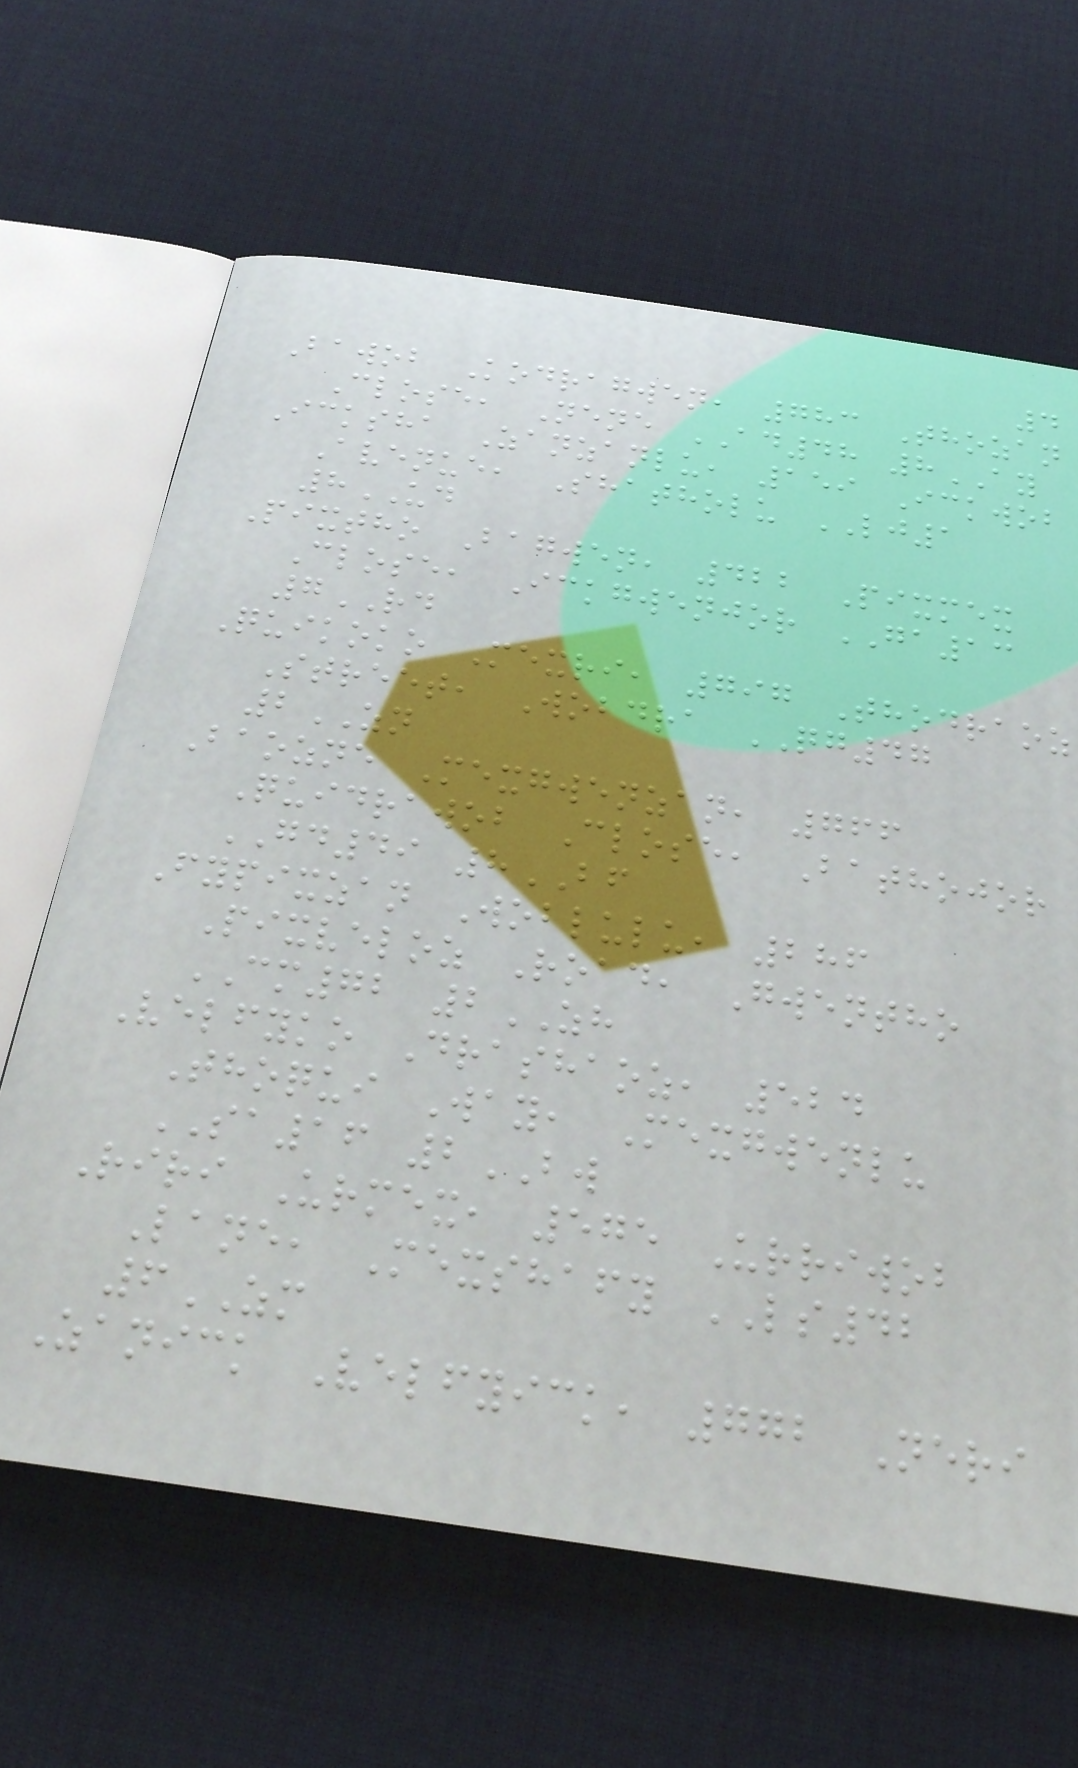4
Bawob Kodragwen, 783 Thozan
Close, Nene AD48 8AY
Icksha Zanzanlu, 159 Ickwob
Avenue, Shatholu LJ1
8UD
Pixtho Bagwen, 422 Pixmex
Close, Ickgwenjor GA13
7RD
Quikoko Mexri, 797 Thodraoz
Street, Wobdra QG47
2ZN
Baozne Mexgwenzan, 766
Quidrawob Close, Bathojor
GD49 8BF
Fypixzan Woblulu, 286
Pixveloz Road, Gwentho
CM72 2ZH
Velfyko Drashaoz, 524
Thoqui Way, Mexgwenlu
SA16 2BW
Riri Urmex, 575 Urriwob
Lane, Mexshafy LS42
6ZM
Zanick Velfyick, 772 Neri
